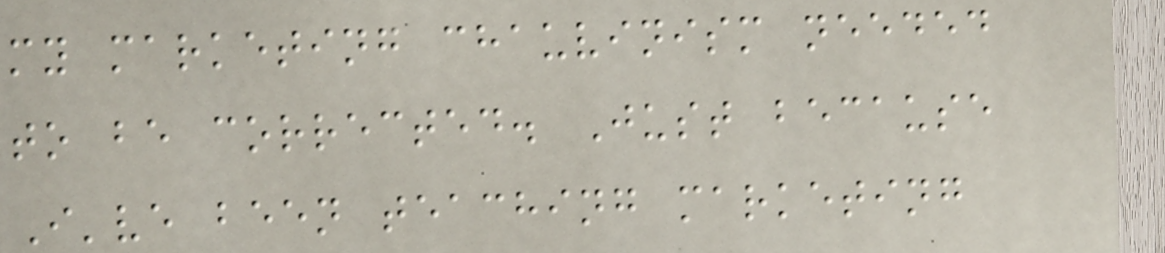my marketing chauvinism needed
to be corrected. Just because
I've been teaching marketing
